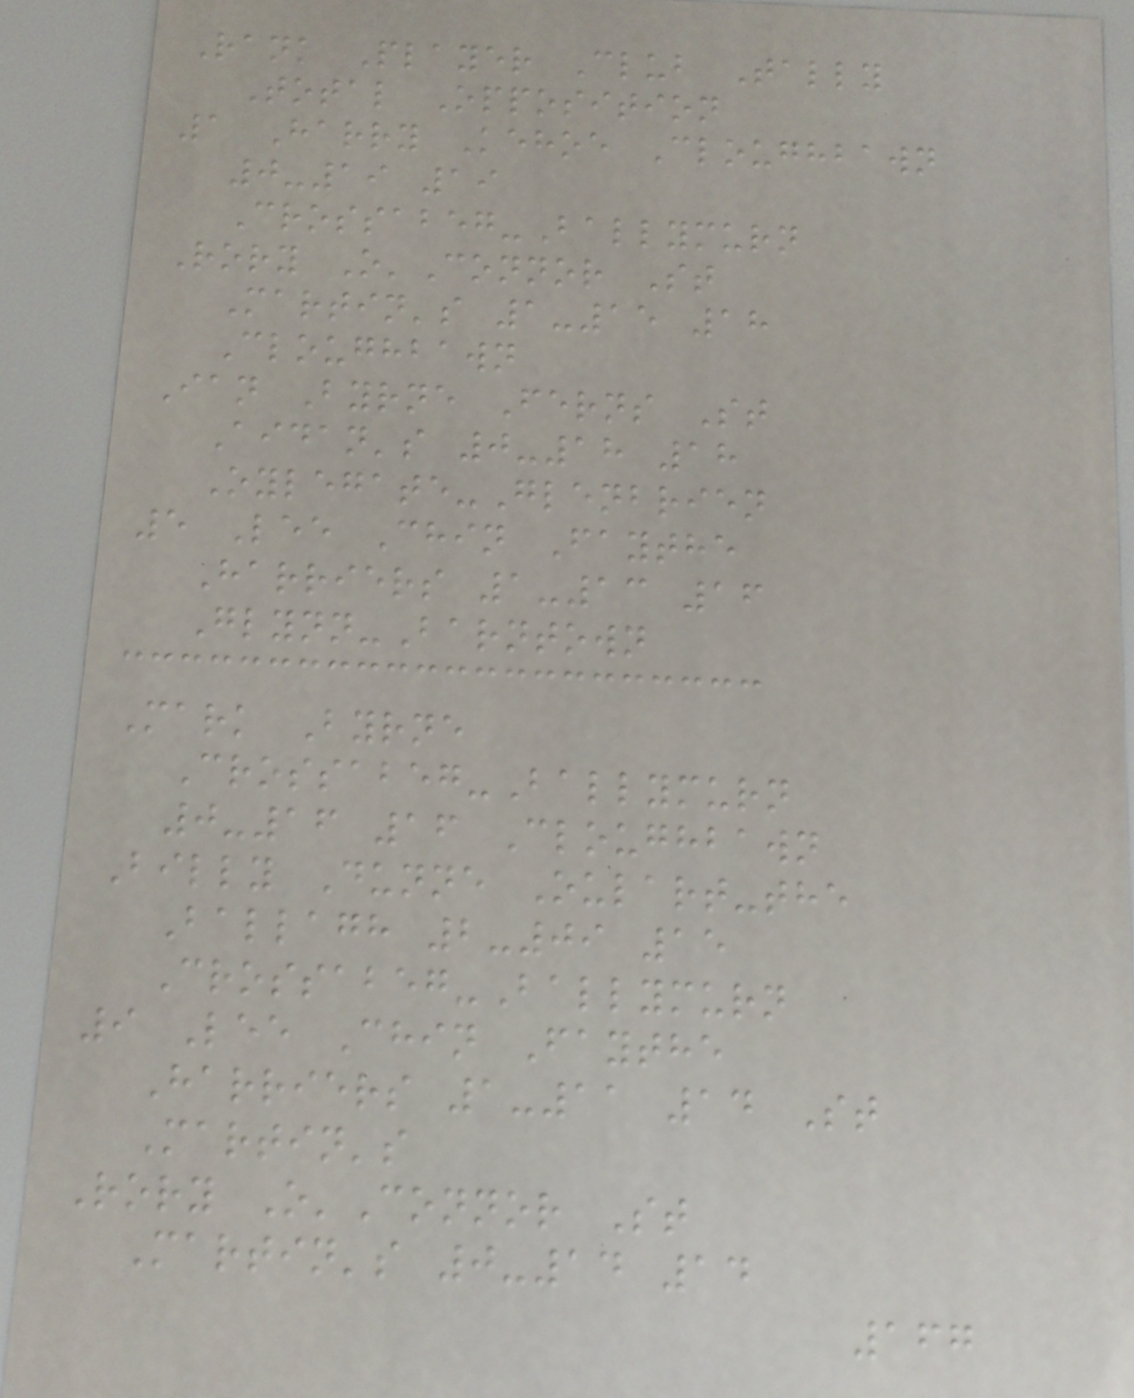Rank Player Club Tally
Total Opposition
1 Harry Kehoe Cloughbawn
0-19 19
Crossabeg-Ballymurn
Rory O'Connor St
Martin's 1-15 18
Cloughbawn
Ian Byrne Ferns St
Aidan's 0-18 18
Oylegate-Glenbrien
5 Lee Chin Faythe
Harriers 1-13 16
Glynn-Barntown
Mark Byrne
Crossabeg-Ballymurn
0-16 16 Cloughbawn
Billy Dunne Oulart-the
Ballagh 2-09 15
Crossabeg-Ballymurn
9 Lee Chin Faythe
Harriers 1-11 14 St
Martin's
Rory O'Connor St
Martin's 0-14 14
167
